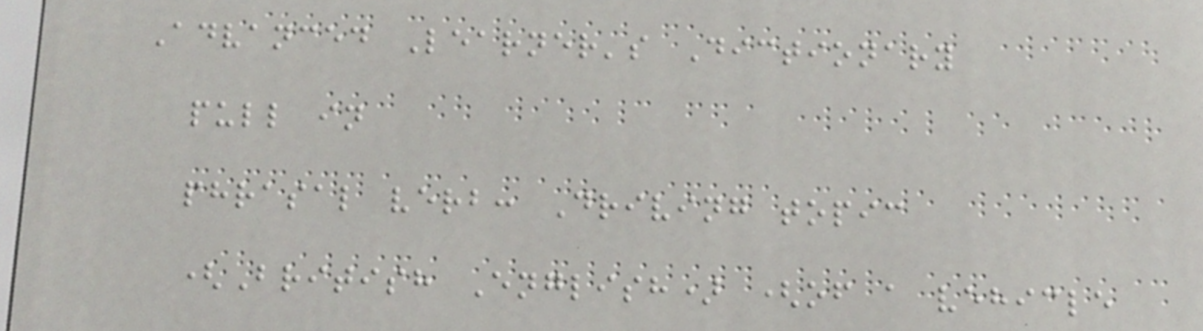Advanced Learner's Dictionary
pull in
phrasal verb: Driving topic
(British English) (of a vehicle
